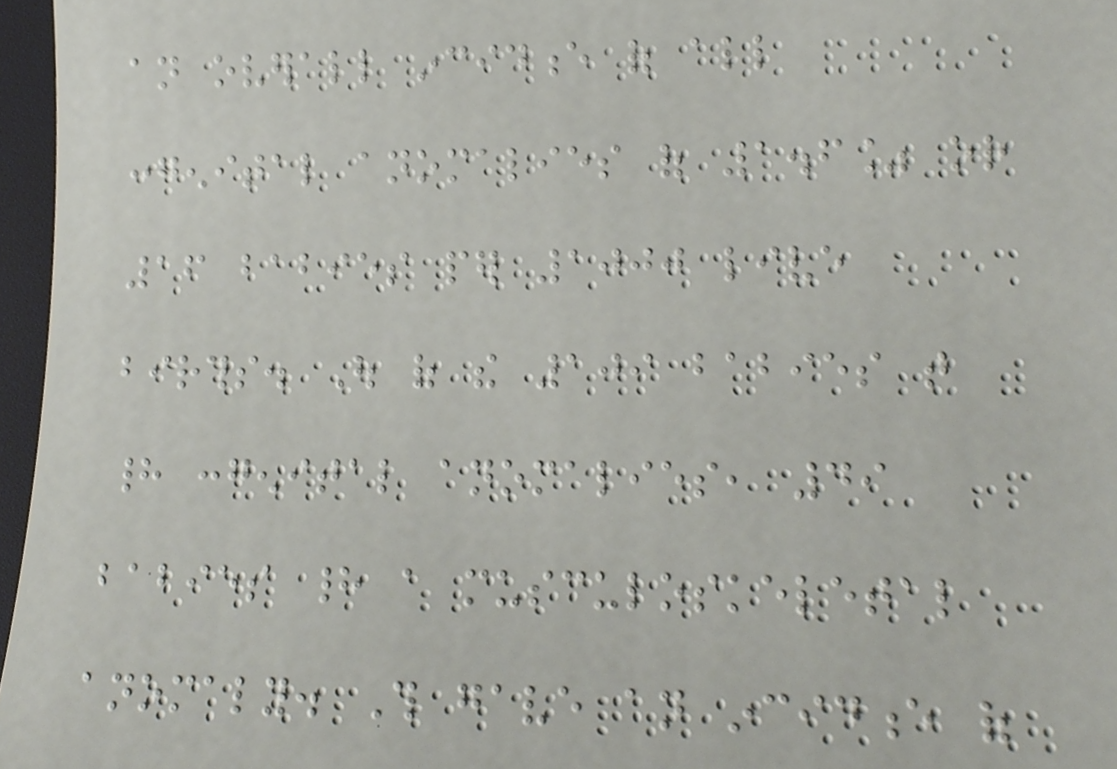an overall incidence of all
congenital anomalies of 1.6% or
16 babies per 1000 live
births. Out of the 109 babies that
had congenital anomalies, 49
babies had a musculoskeletal
anomaly. This gave an incidence of
